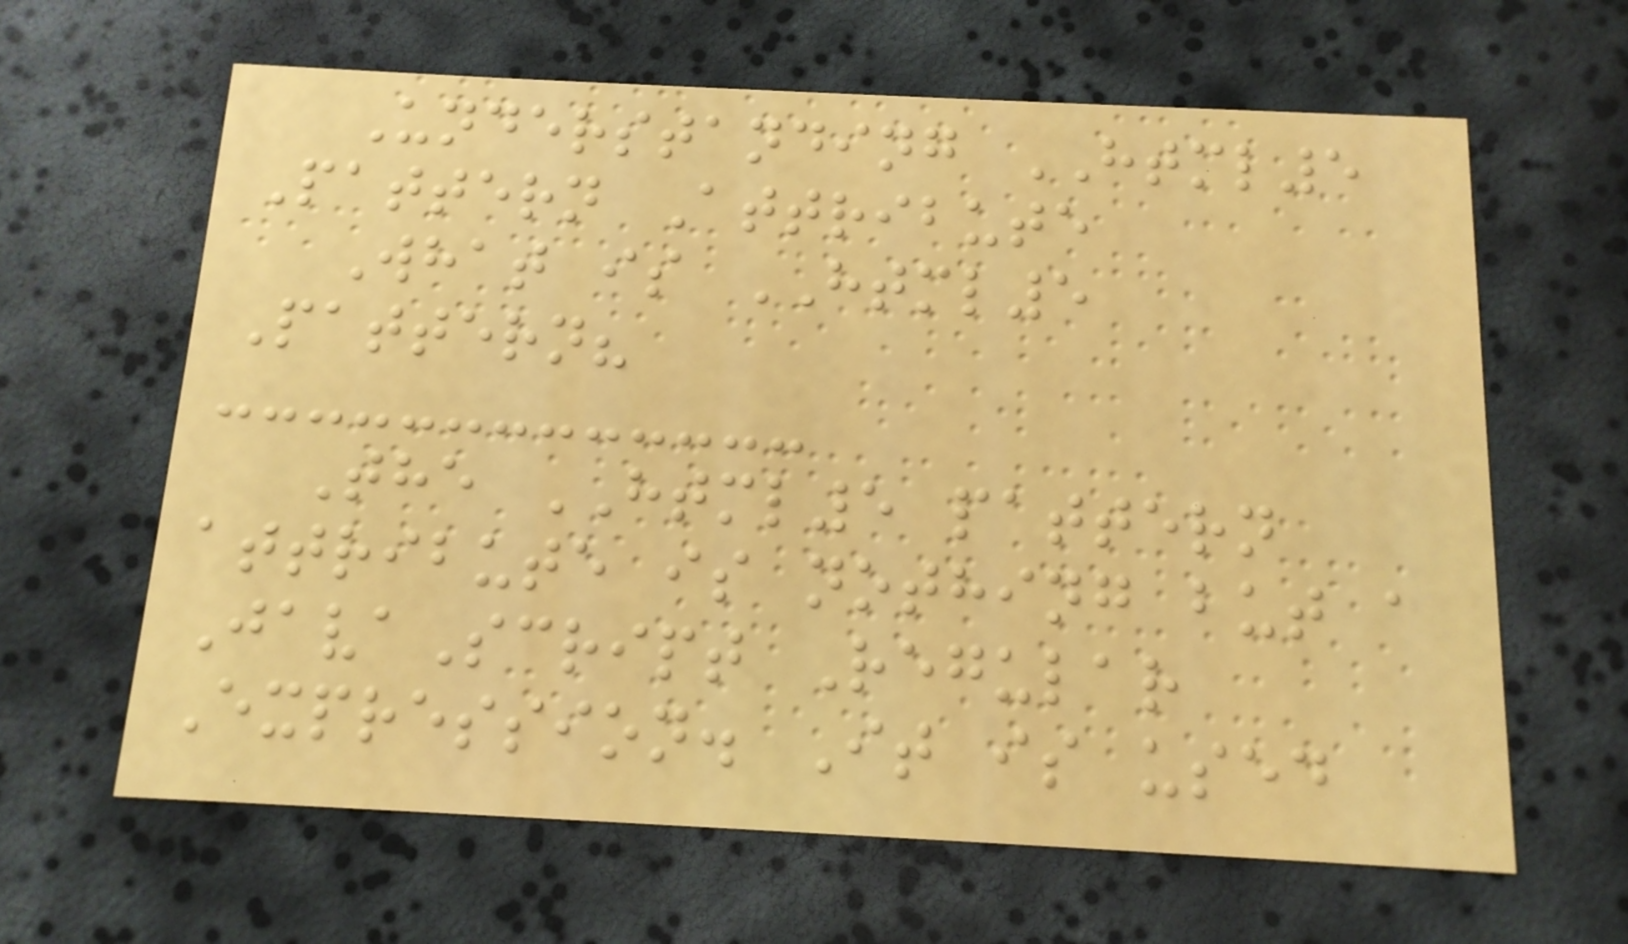Understanding HTML5
Pattern Attribute
What is HTML5
Pattern?
The HTML5 pattern
attribute is nothing but a
JavaScript Regular
Expression. It is used
